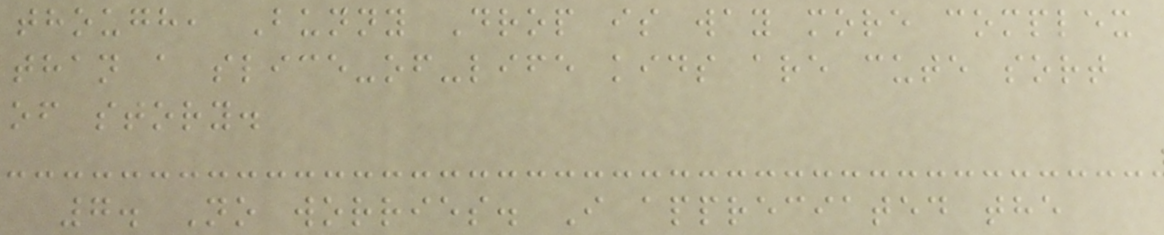though, Bunny Drop is way more complex
than a slice-of-life kids are cute sort
of story.
7. No worries. I appreciated the
